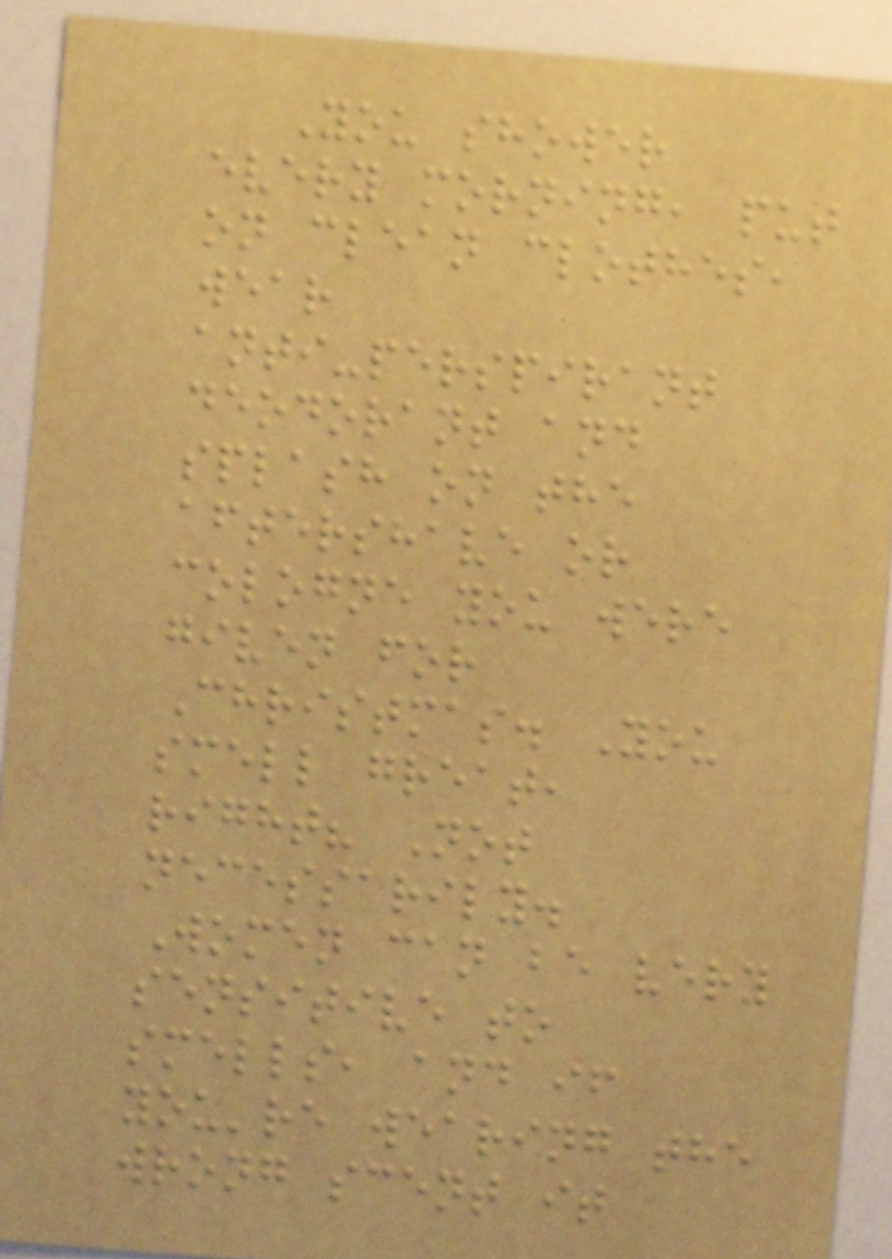You shower
every morning, put
on clean clothes,
wear
anti-perspirant
deodorant and
splash on the
aftershave or
cologne you were
given for
Christmas. You
smell great,
right? Not
necessarily.
Women can be very
sensitive to
smells, and if
you're wearing the
wrong scent it
